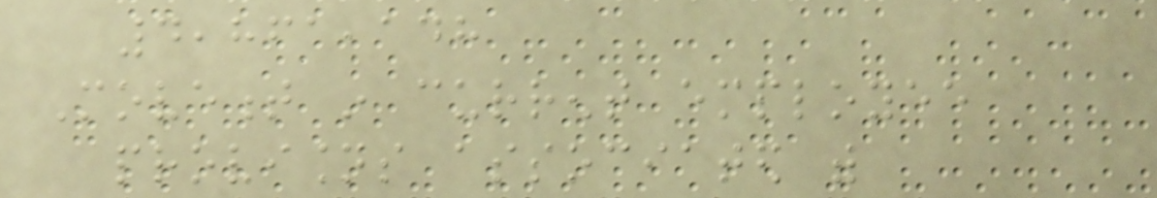4,861,148
Movement in current employee
provisions associated with
